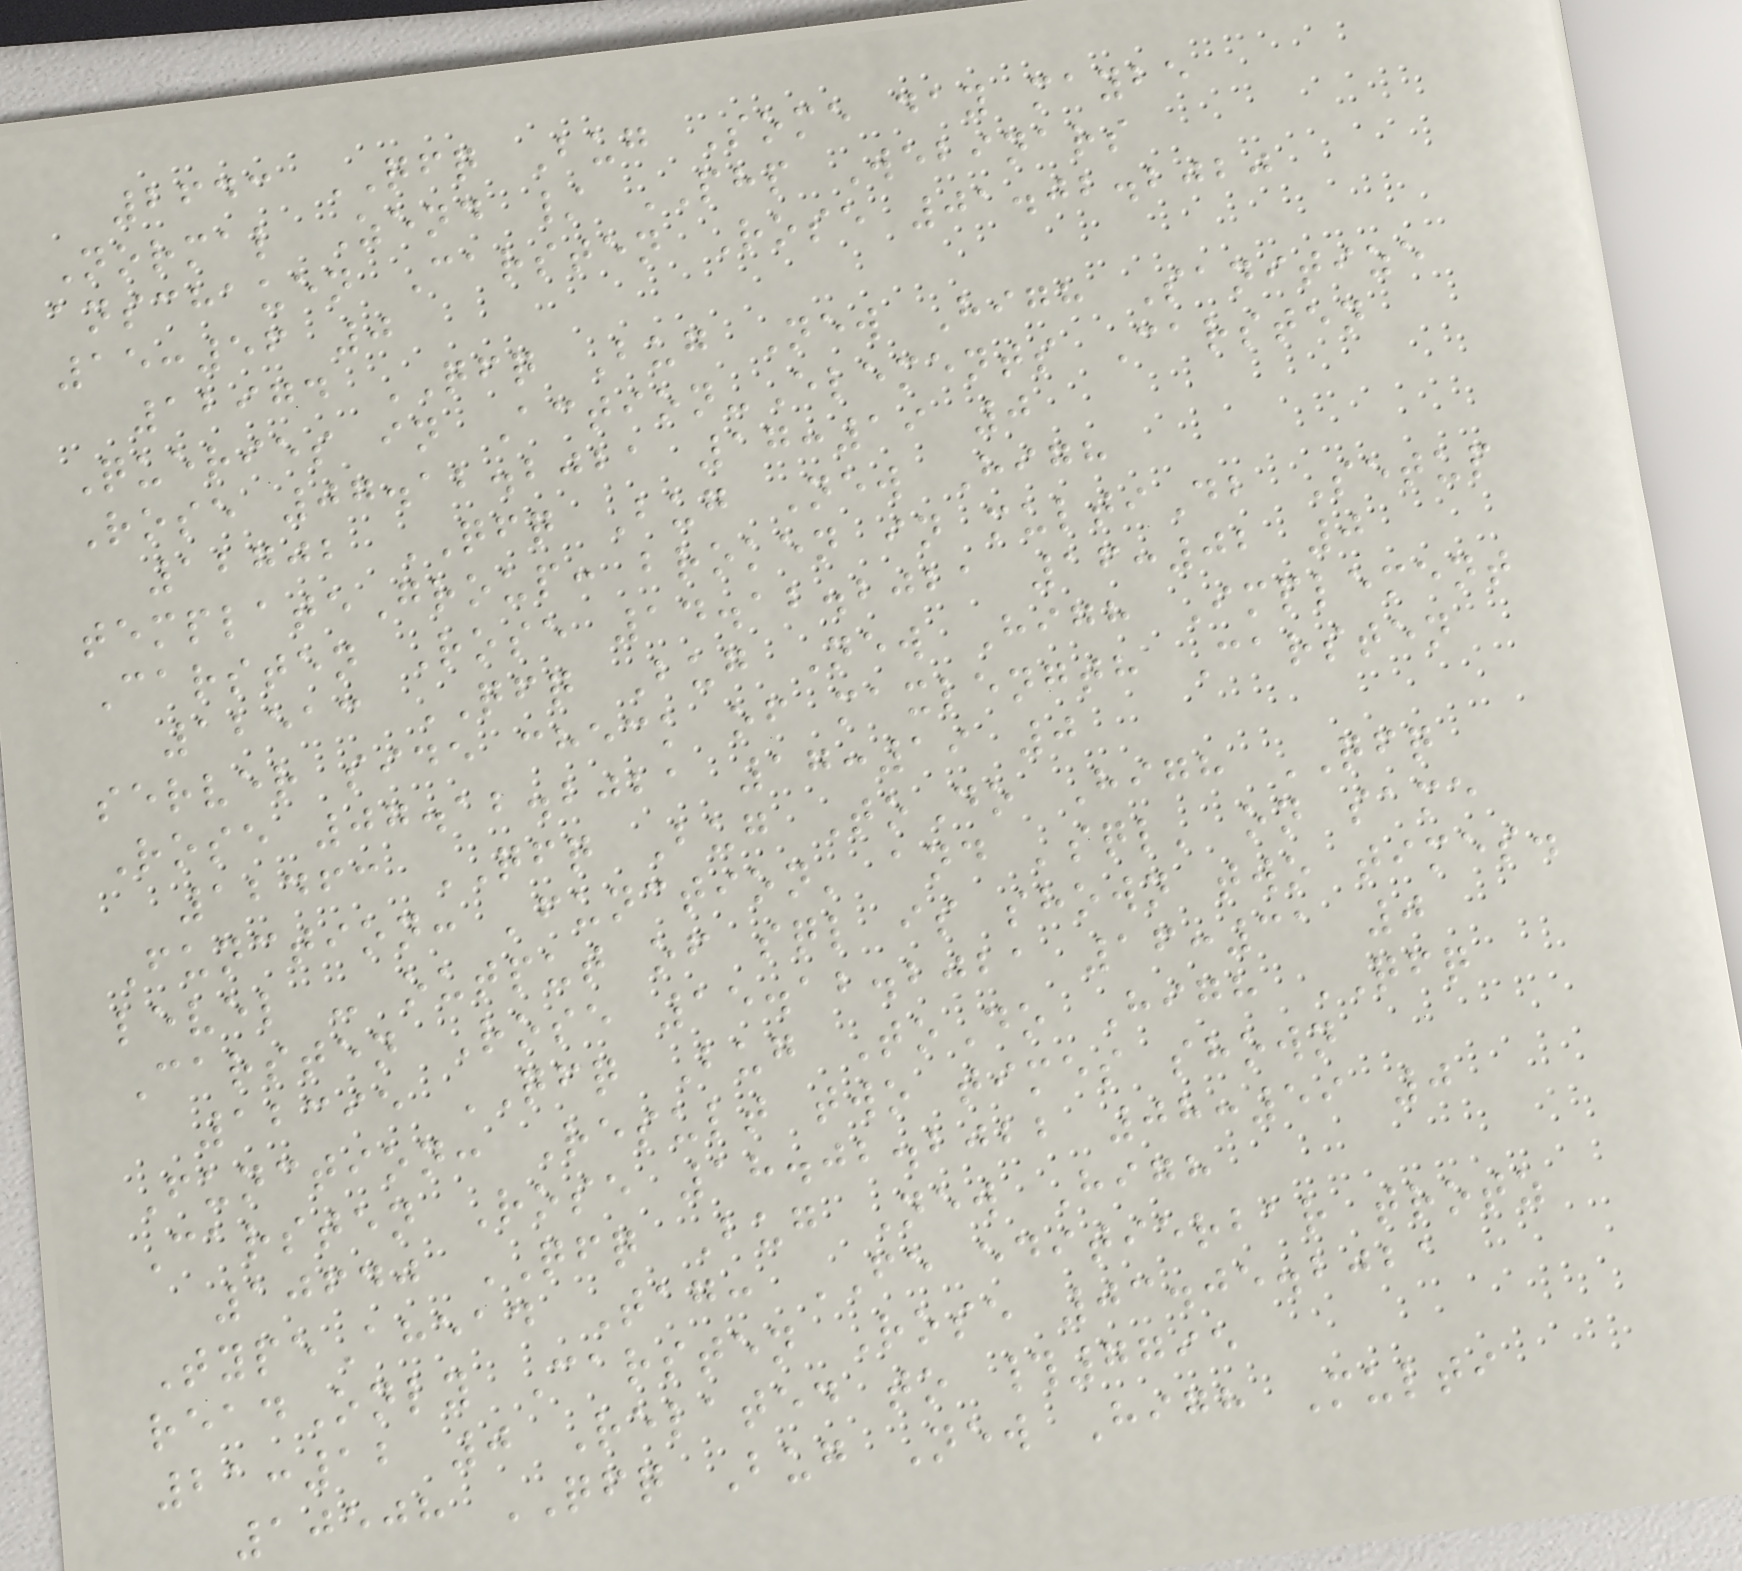2643 QFQ Bug Some day maybe
Normal Zend / PHP Webinars
anschauen Carsten Rose 01.02.2020
15:56 0
12974 QFQ Bug New High Sanitize
Queries in Action-Elements Carsten
Rose 07.12.2021 17:19 0
12702 QFQ Bug New High
templateGroup: broken in multiDb Setup
Carsten Rose 14.12.2021 16:02 0
12513 QFQ Bug New High Implement
server side check of maxlength Carsten
Rose 07.12.2021 17:19 0
12463 QFQ Bug ToDo High QFQ
Function: 'function' and 'sql' on same
level - output of sql is shown two times.
Carsten Rose 15.12.2021 16:31 0
12395 QFQ Bug ToDo High QFQ
Function: Result two times shown
Carsten Rose 18.02.2022 08:59 0
10640 QFQ Bug New High
TypeAhead Tag: FE editierbar trotz
readOnly Carsten Rose 03.05.2021
21:12 0 Related to #7795
10508 QFQ Bug New High Multi
